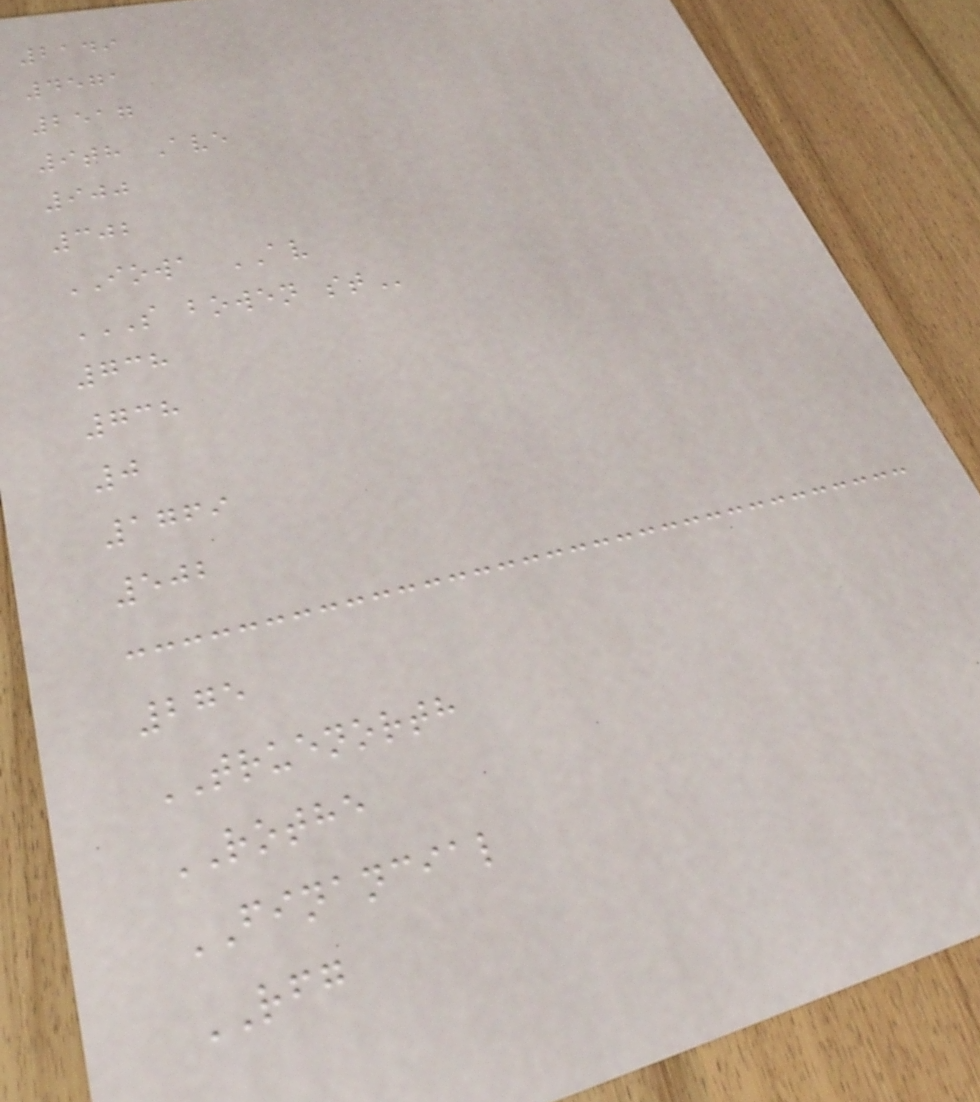2149
4571
2517
9th Ave
900
302
IOWA AV
S BOWEN ST
738
738
0
1769
502
275
TRUENORTH
ROTHE
FINANCIAL
RFG
